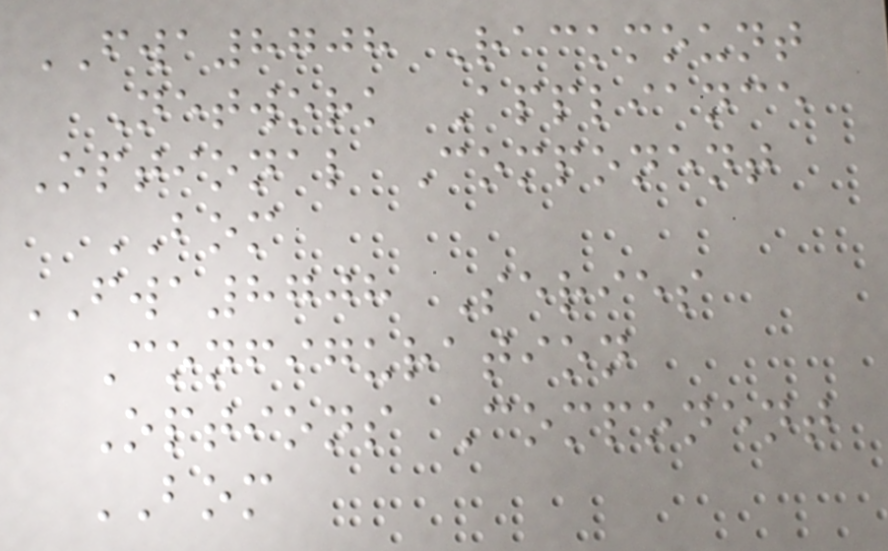FWA8708 Rackmount
Network Appliance
Optional Component
BOM
FWA8708 Series
Configuration
Options Component
BOM
